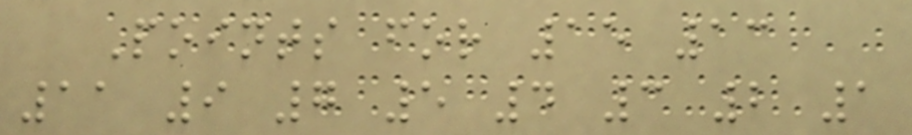Points for 15 13
11 9 7 5 4 3 2 1
